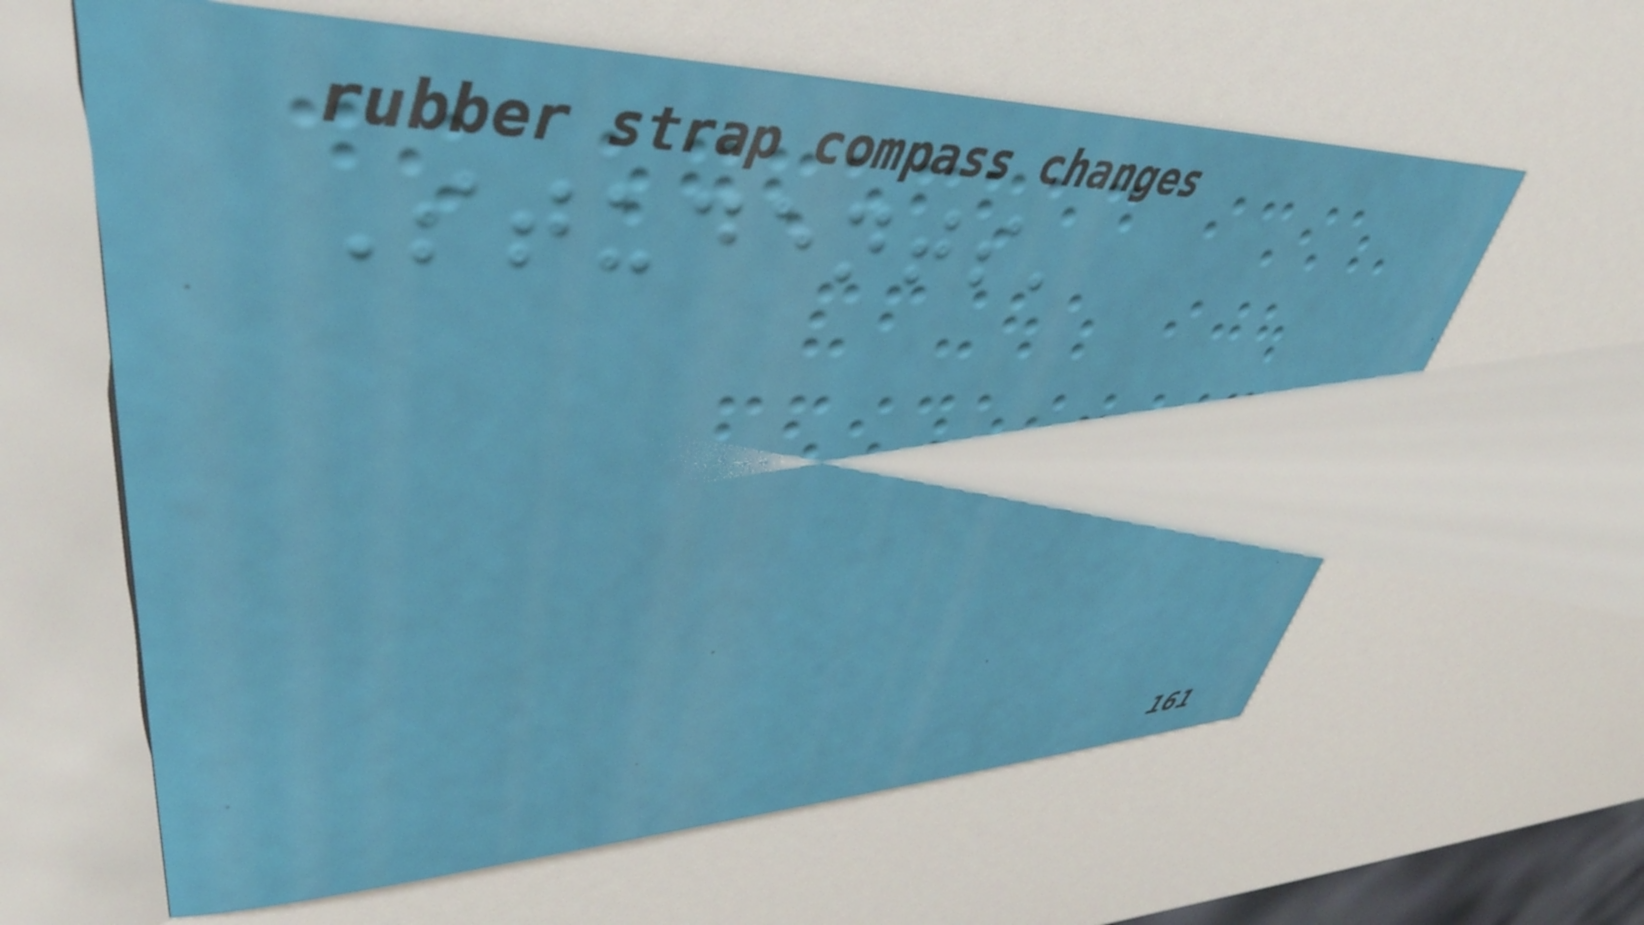Students'
